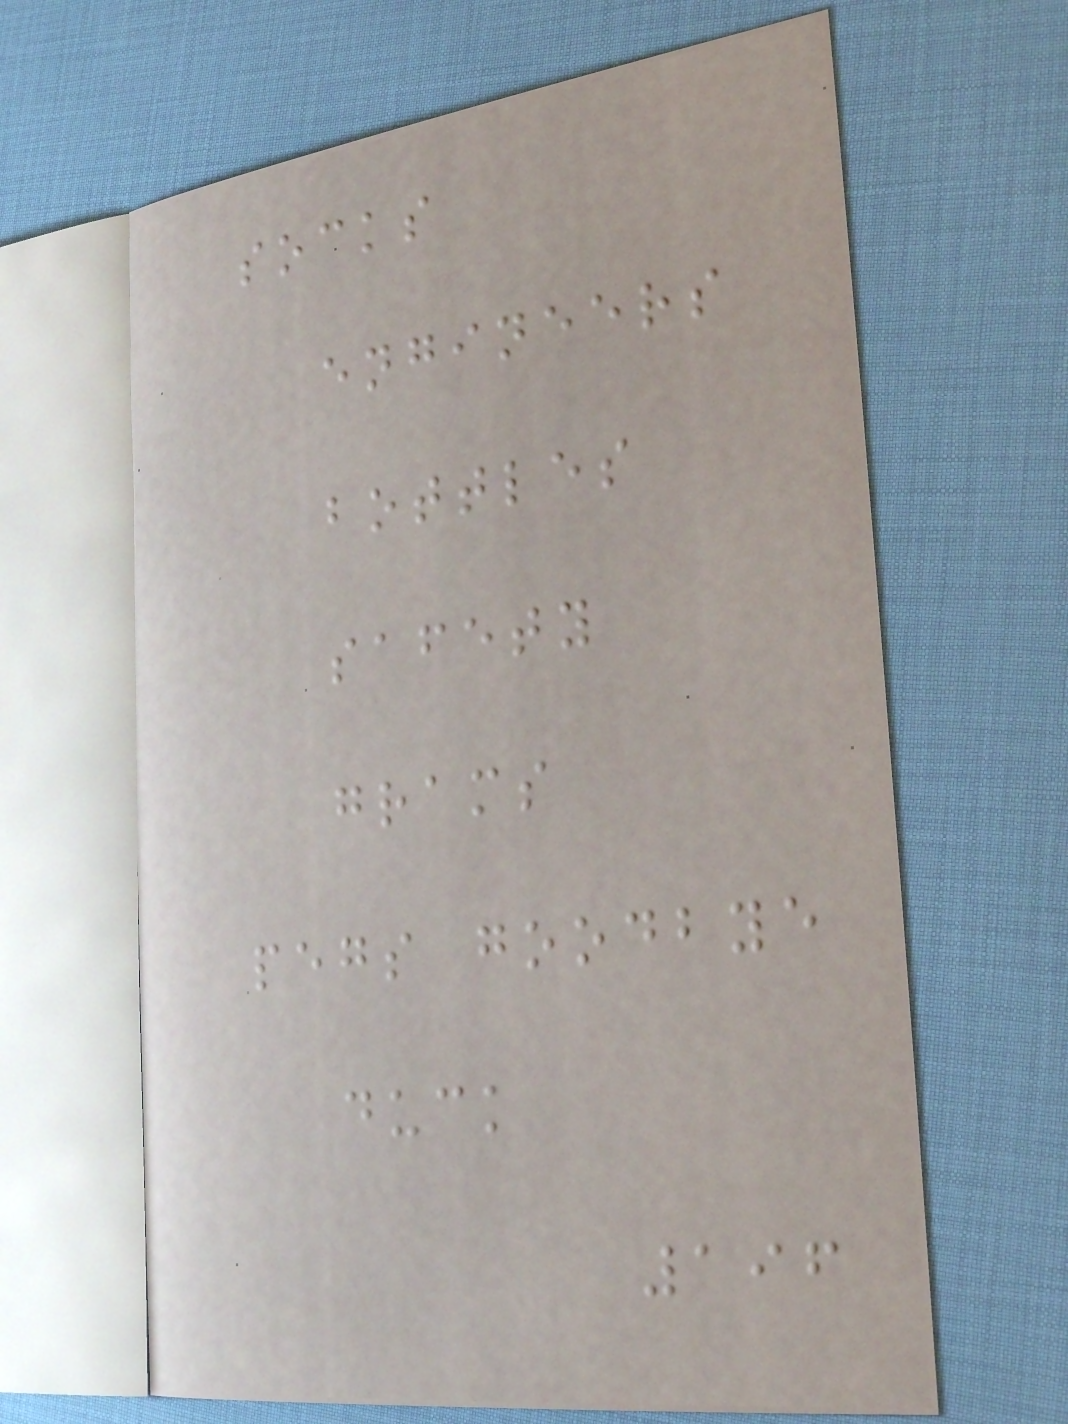socks
engineers
bottles
safety
grams
pegs goodbye
duck
196
